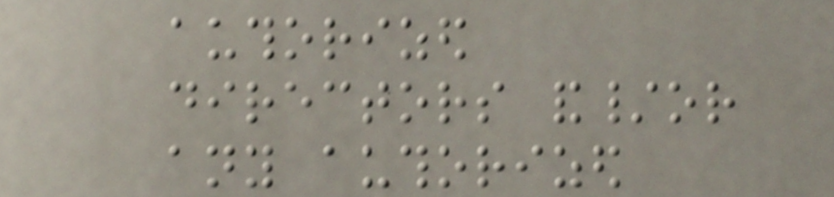authorized
directors and/or
any authorized
